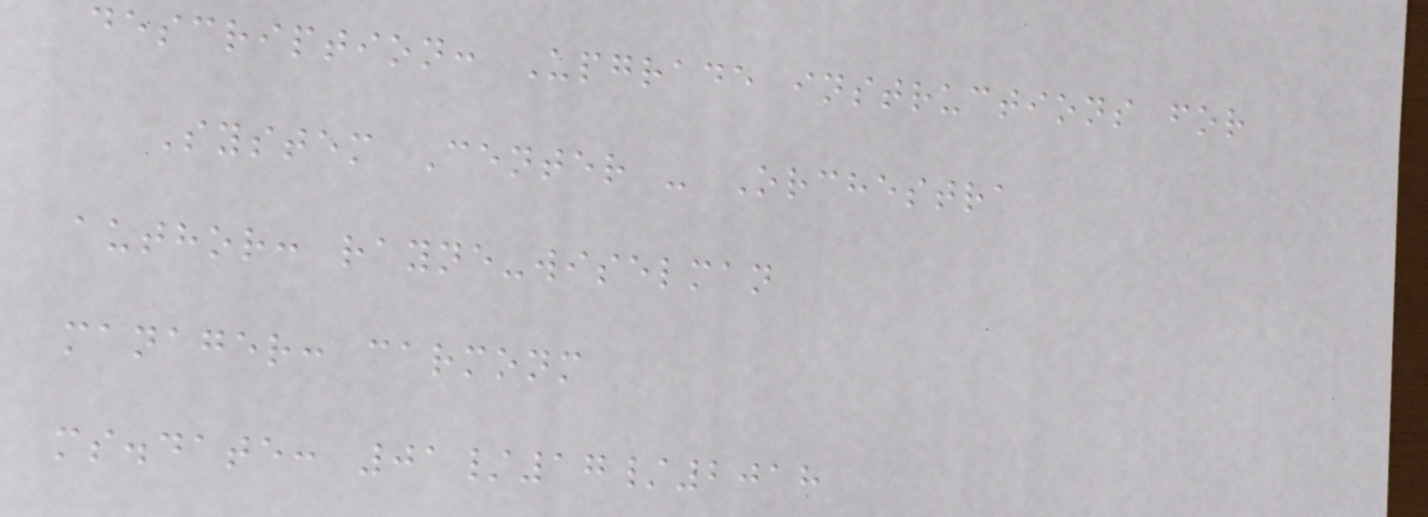description: Upgrade instructions for
System Center - Orchestra
author: rayne-wiselman
manager: carmonm
ms.date: 01/17/2018
